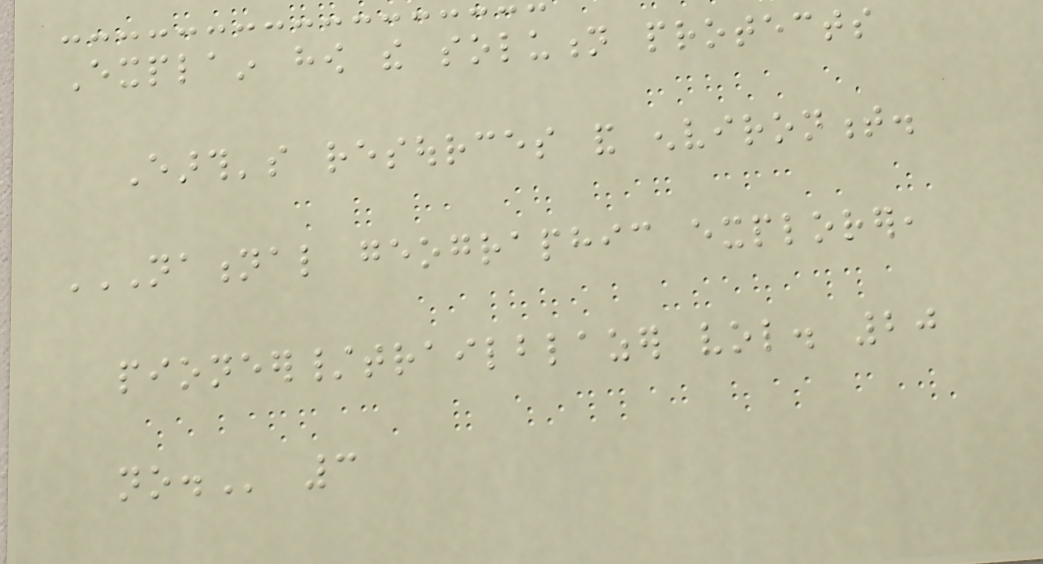Explain how the solution protects
Earth's resources and environment.
NATIONAL GEOGRAPHIC EXPLORER,
PIONEER/TRAILBLAZER VOL. 20
NO. 3
